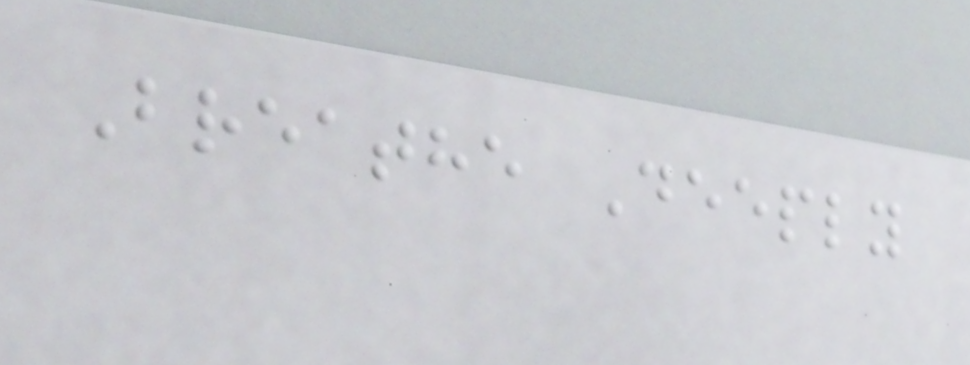Breathe Deeply
